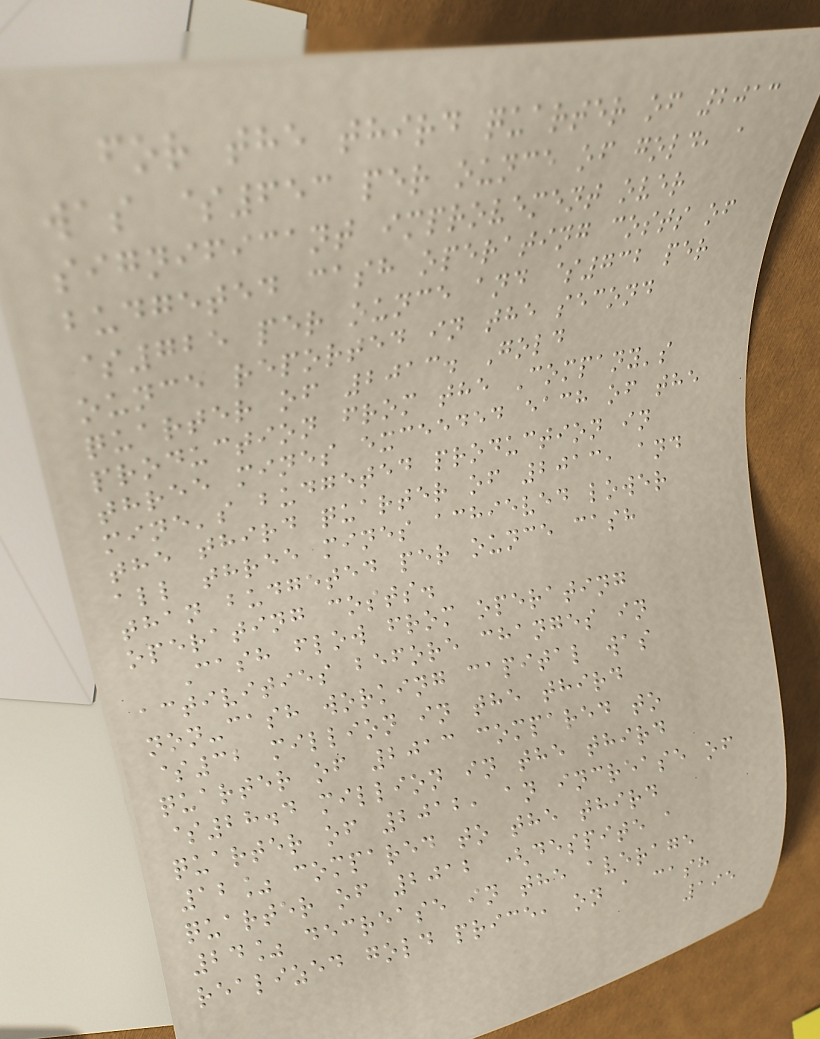for the third quarter of 2013
was $653 per ounce of gold, a
significant improvement over
budgeted cash operating costs of
$725 per ounce and $732 per
ounce reported in the second
quarter of 2013. Gold
production from the Company's
three mines exceeded each of the
mine's budgeted production in
the third quarter of 2013, and
all three mines achieved lower
than budgeted per ounce cash
operating costs.
Cash flow from operating
activities before changes in
non-cash working capital was
$32 million in the third
quarter of 2013 compared to
$28.4 million in the third
quarter of 2012, an increase of
12% compared to the third
quarter of 2012 (despite a
24% decrease in the average
realized gold price, on a cash
195
